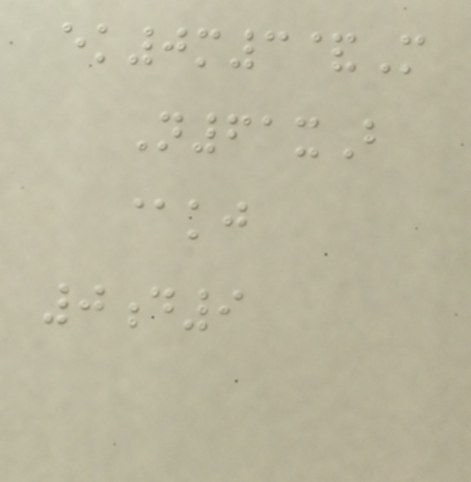ek0m3&M
N61xB
@kj
0d9
